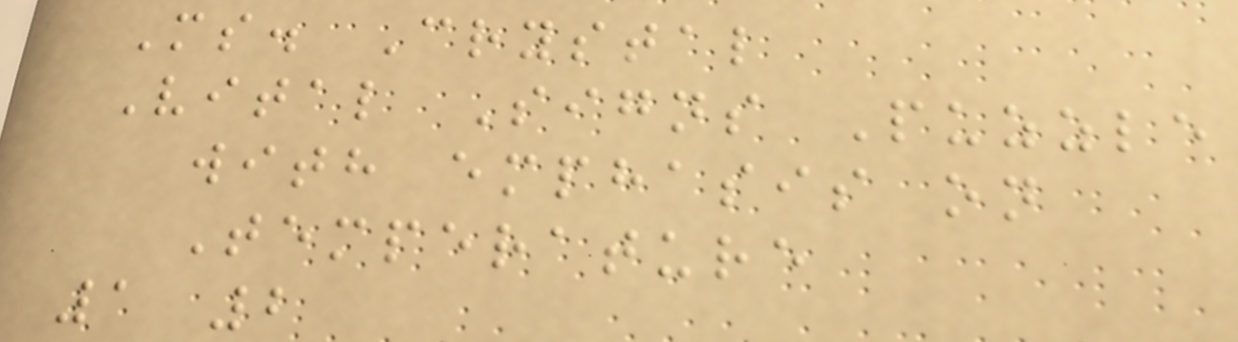Ms. Crystal
Vital Signs Puzzle
with emphasis on
Temperature
1 2
